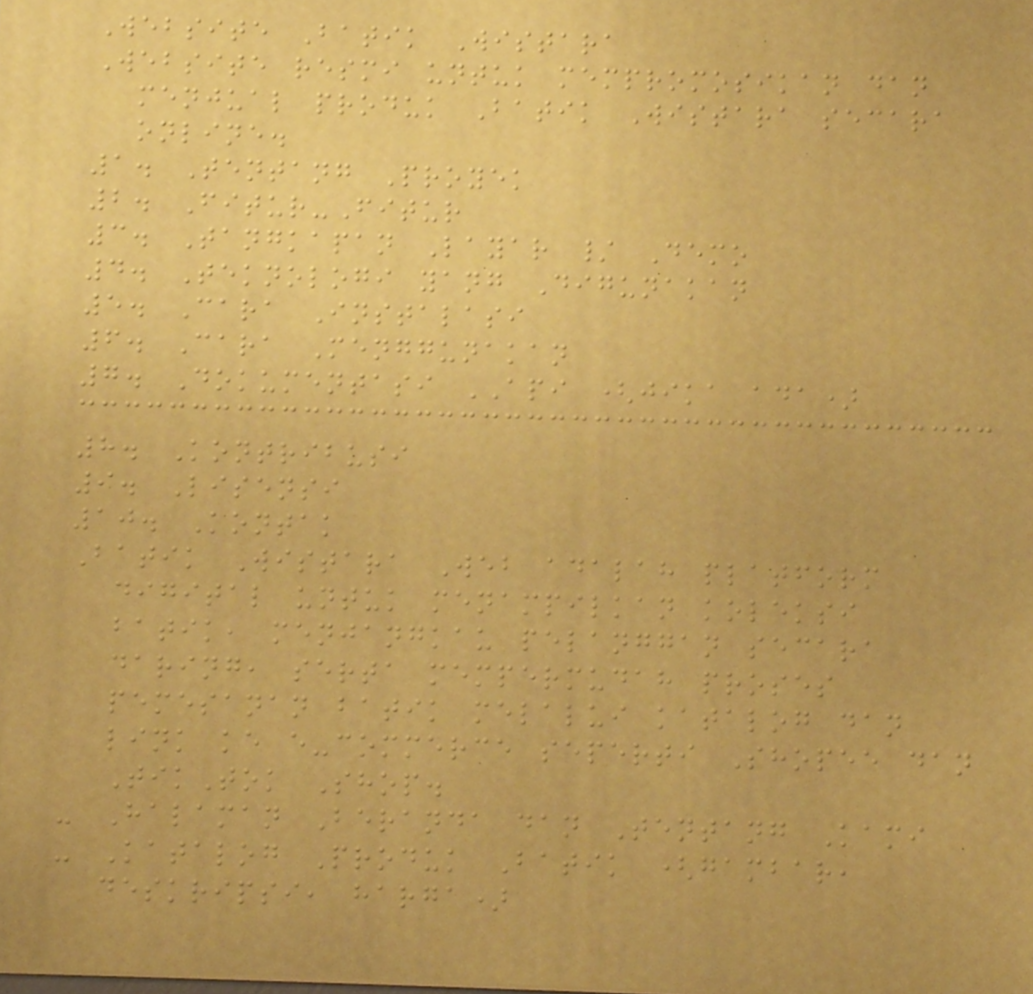Website Batik Wistara
Website resmi untuk mempromosikan dan
menjual produk Batik Wistara secara
online.
1. Tentang Proyek
2. Fitur-Fitur
3. Tangkapan Layar / Demo
4. Teknologi yang Digunakan
5. Cara Instalasi
6. Cara Menggunakan
7. Dokumentasi API (jika ada)
8. Kontribusi
9. Lisensi
10. Kontak
Batik Wistara Web adalah platform
digital untuk menampilkan koleksi
batik, menjangkau pelanggan secara
daring, serta mempermudah proses
pemesanan batik melalui katalog dan
link ke e-commerce seperti Shopee dan
TikTok Shop.
- Halaman Beranda dan Tentang Kami
- Katalog Produk Batik (gambar,
deskripsi, harga)
